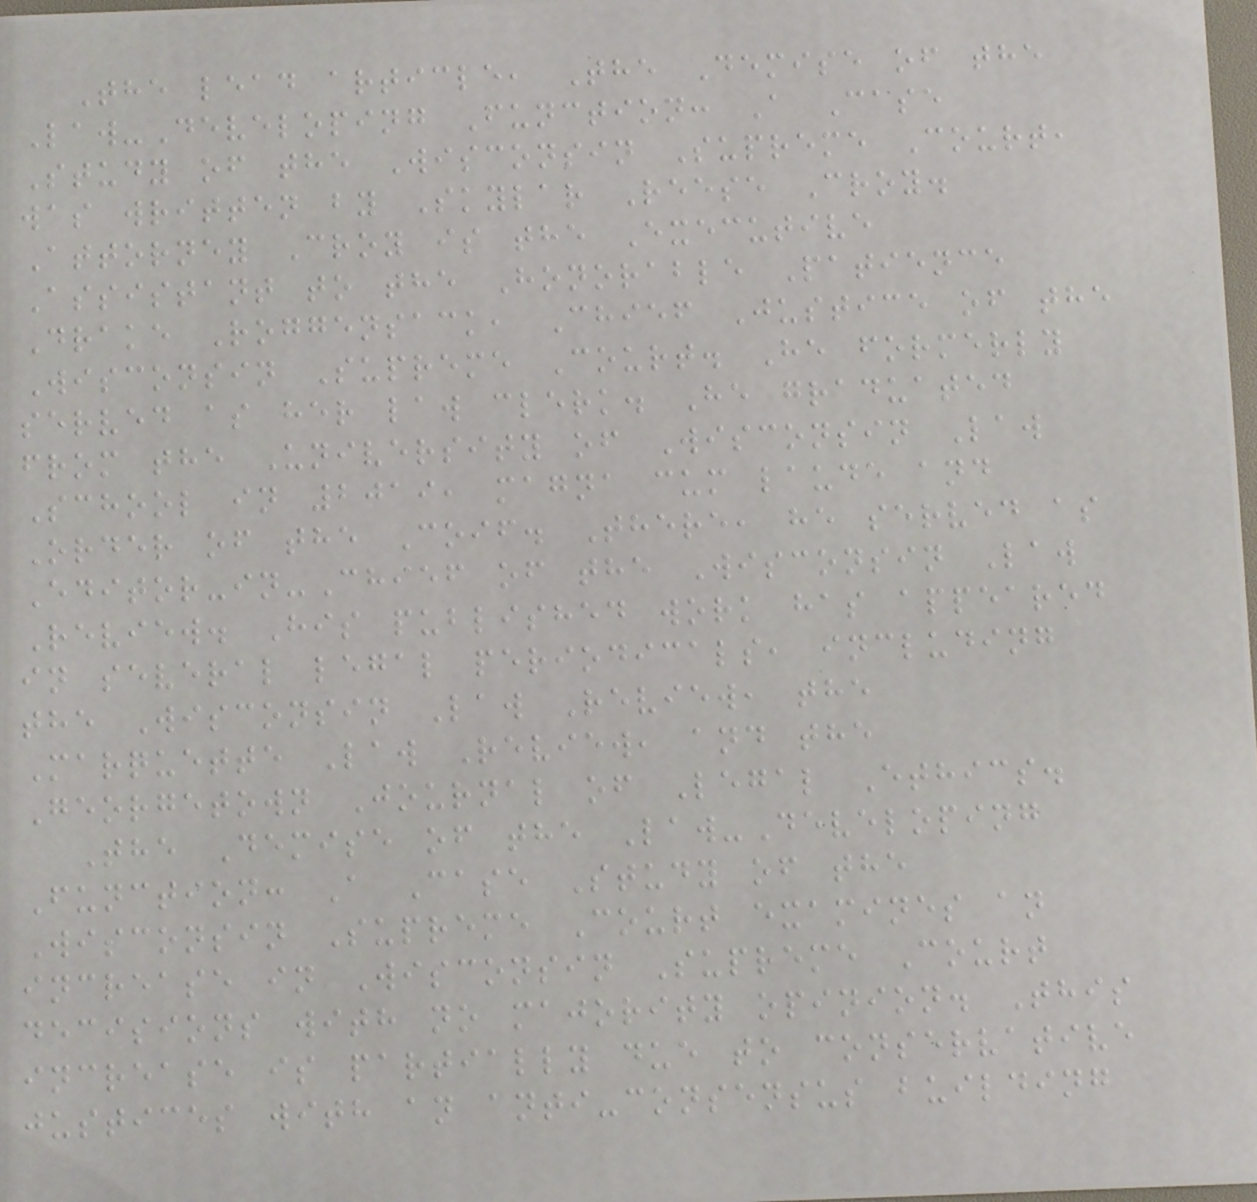The lead article, The Demise of the
Law-Developing Function: A Case
Study of the Wisconsin Supreme Court,
was written by Skylar Reese Croy.
Attorney Croy is the Executive
Assistant to the Honorable Patience
Drake Roggensack, Chief Justice of the
Wisconsin Supreme Court. He formerly
served as her law clerk. He graduated
from the University of Wisconsin Law
School in 2019, magna cum laude and
Order of the Coif. There, he served as
Editor-in-Chief of the Wisconsin Law
Review. His published work has appeared
in several legal periodicals, including
the Wisconsin Law Review, the
Marquette Law Review, and the
Georgetown Journal of Legal Ethics.
The Demise of the Law-Developing
Function: A Case Study of the
Wisconsin Supreme Court examines an
increase in Wisconsin Supreme Court
decisions with no majority opinion. This
increase is partially due to conservative
justices with an anti-consensus building
